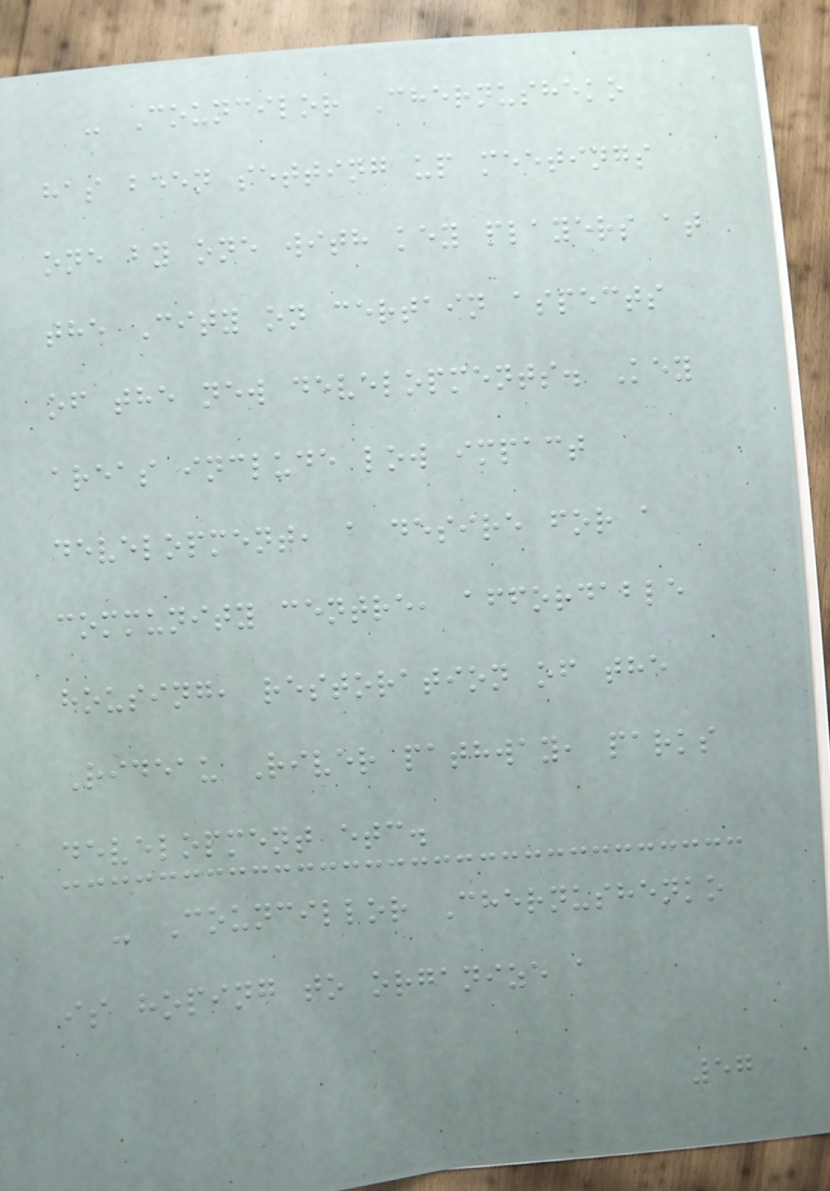- Councilor Chernusheko
has been setting up meetings
one by one with key players at
the City on certain aspects
of the new developments. Key
areas include low impact
development, a desire for a
community centre, affordable
housing, restoration of the
Rideau River pathway, parks
development etc.
- Councillor Chernushenko
is hoping to organize a
57
